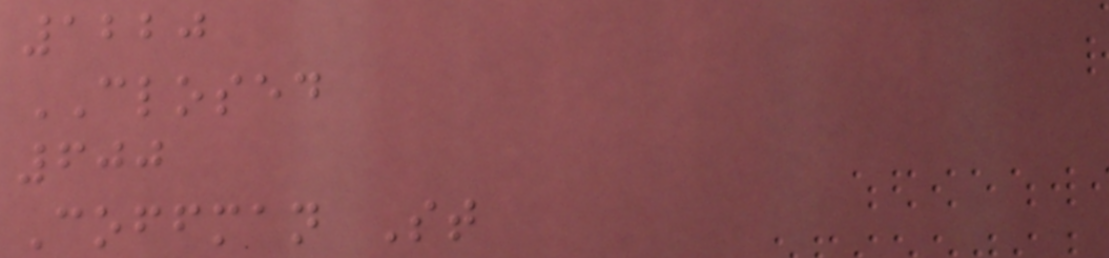1220
CLOSED
600
Coffman St
